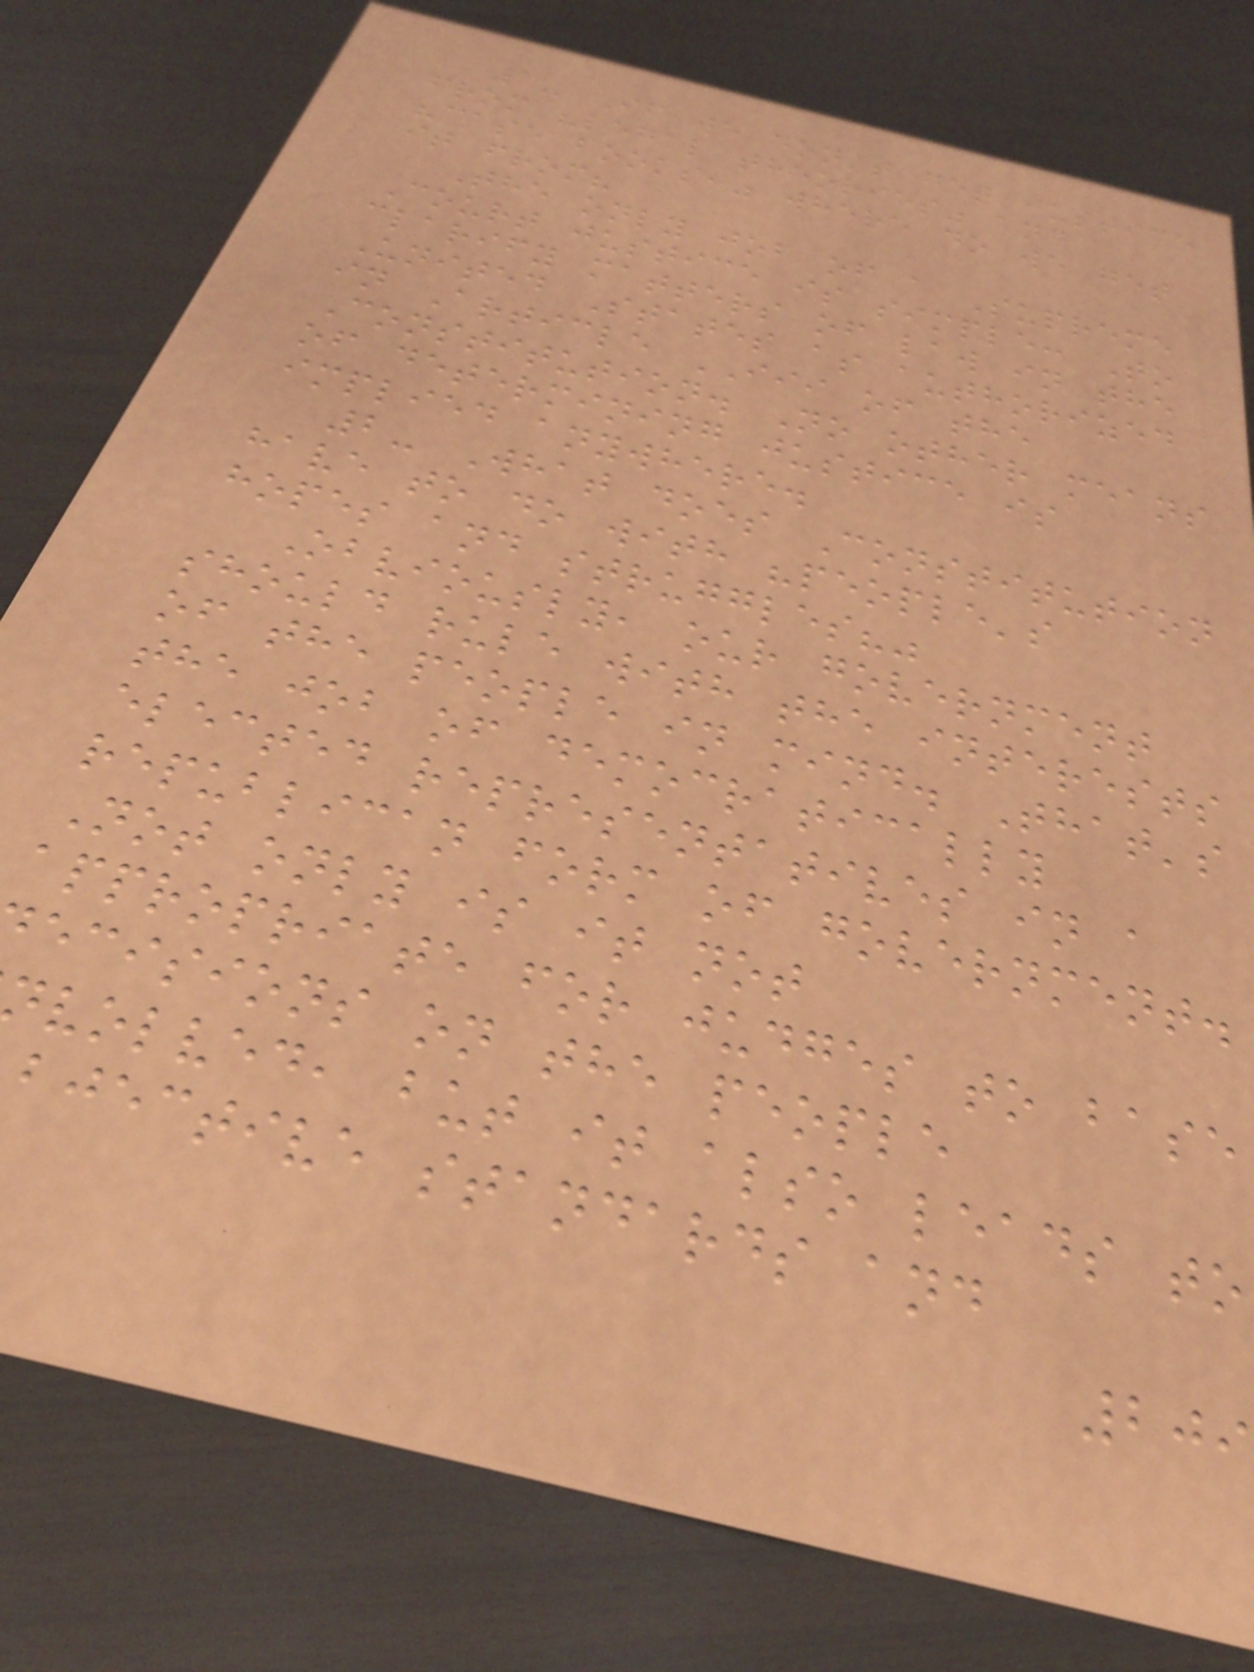1- If we don't get justice
from "legal theories" and
"case books," where do we get
it from?
The only job of a Supreme
Court justice is simple: To
clarify matters of law in the
United States as authorized
in Article III of the
Constitution. No other means
of determining justice is
implied anywhere.
2- What does Constitution
have to do with "people's
hopes and struggles?"
Obviously, our government
should rule with the interests
of the people in mind. That's
the job of democratically
elected representatives in a
republican form of government.
Not only is it not
appropriate for judges to base
ecisions on the people
volved, but it also leads to
bjective standards and
209
